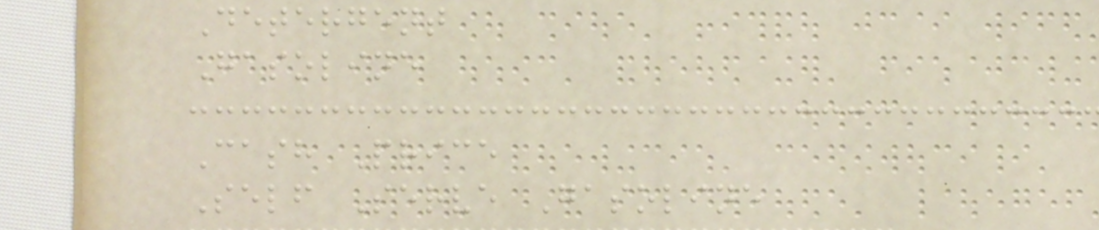Detergent
Gasoline
Cash Price
Self Serve Gasoline
